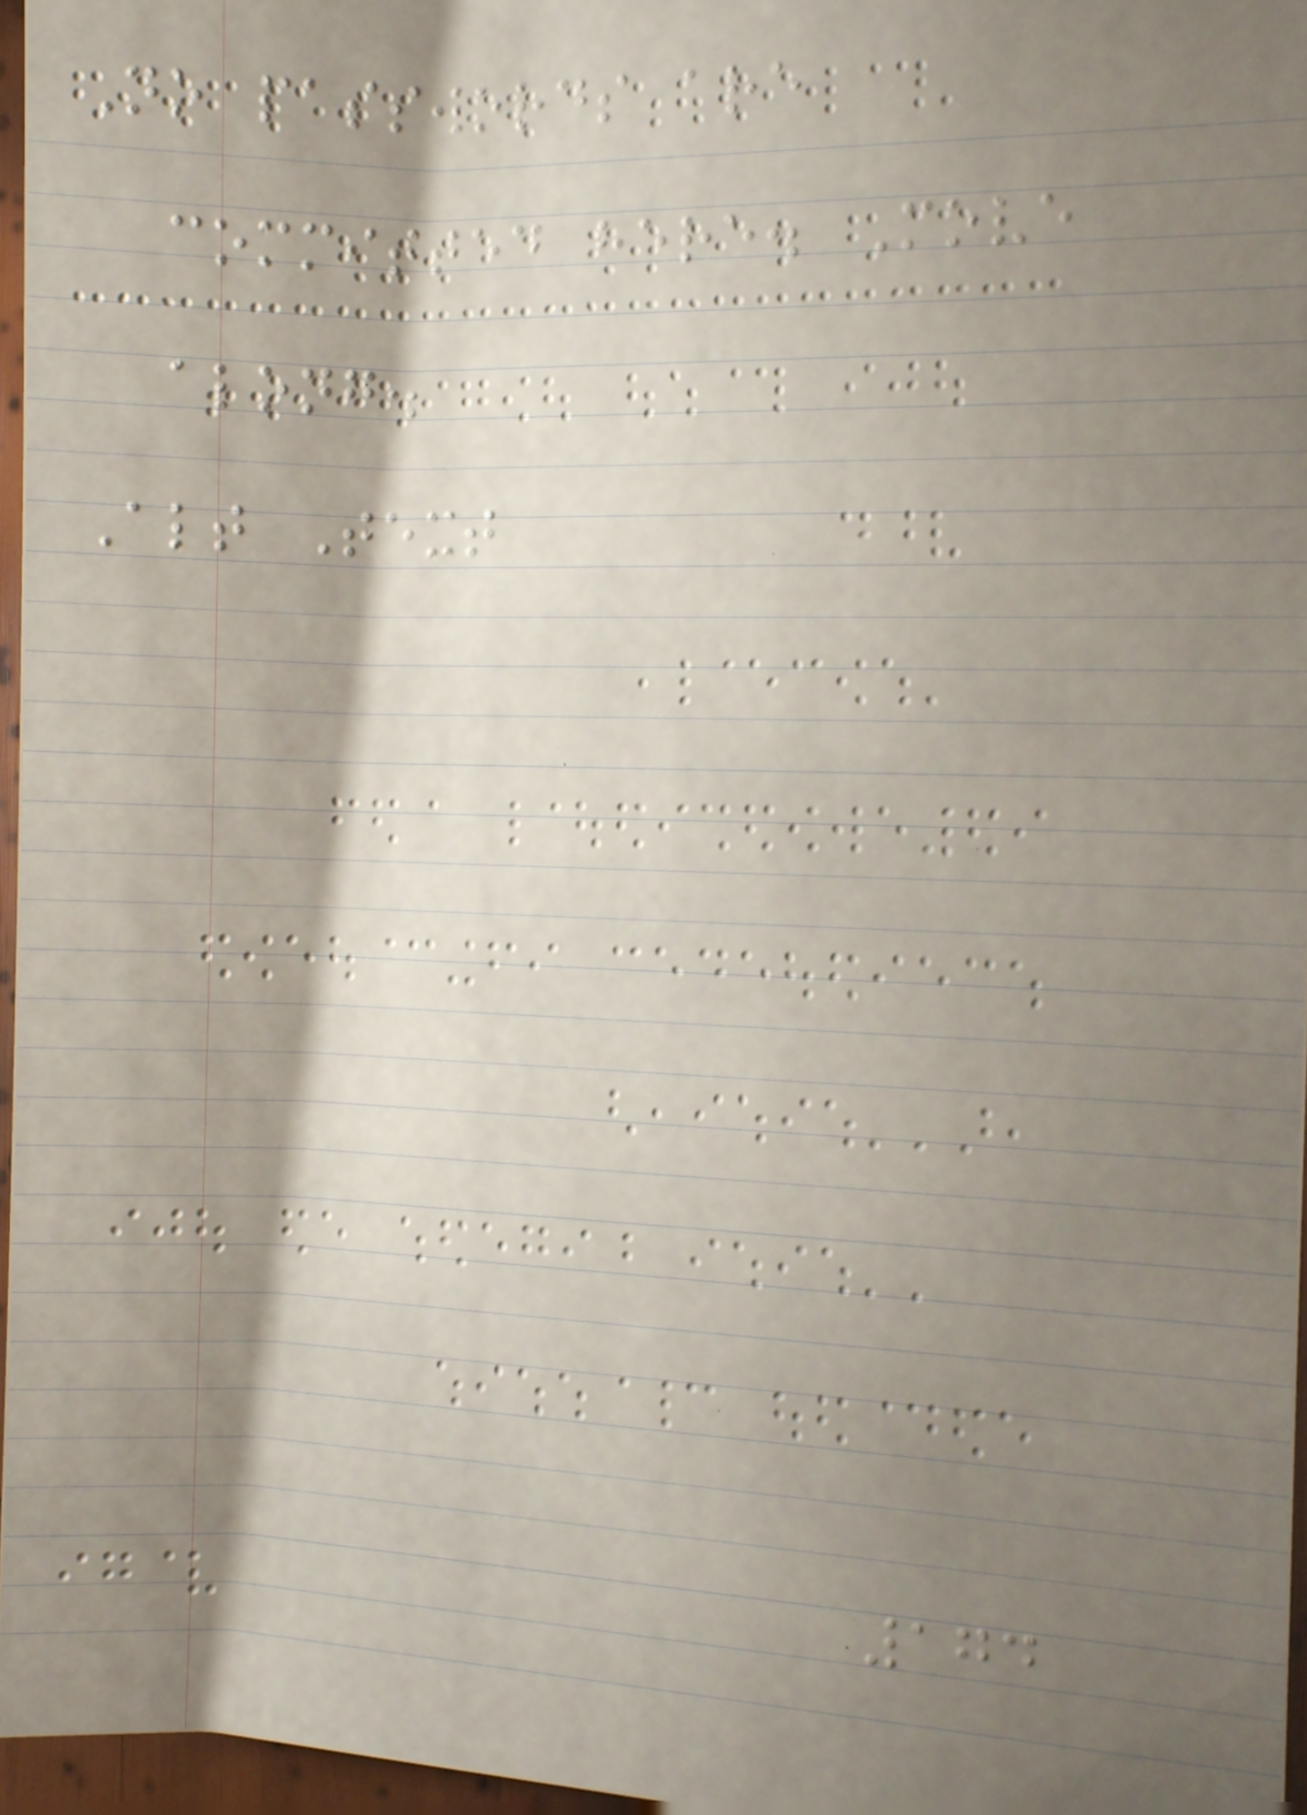No passwords are
committed here. Move
along.
Alt Text
174
